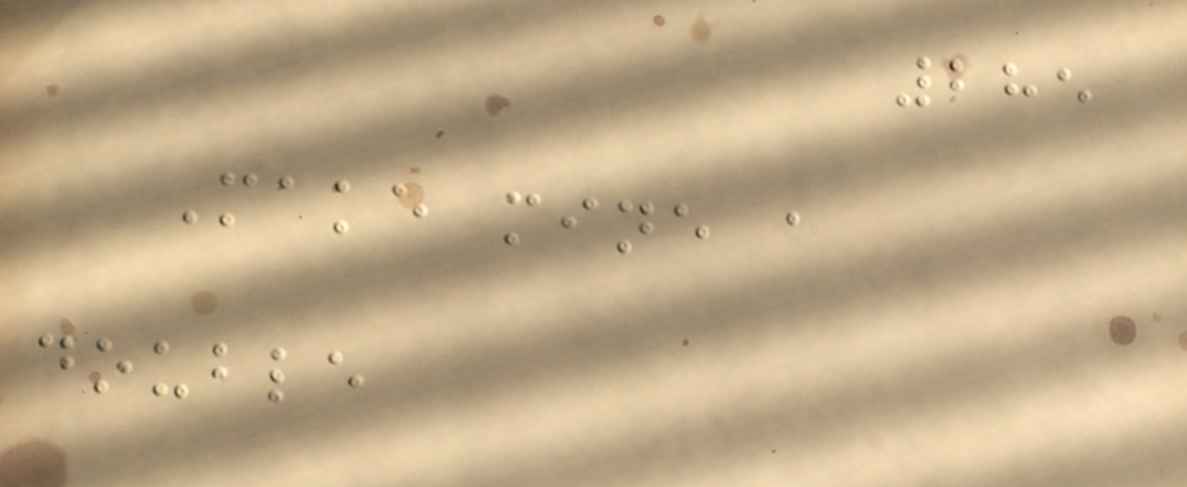285
Make mine a
double
